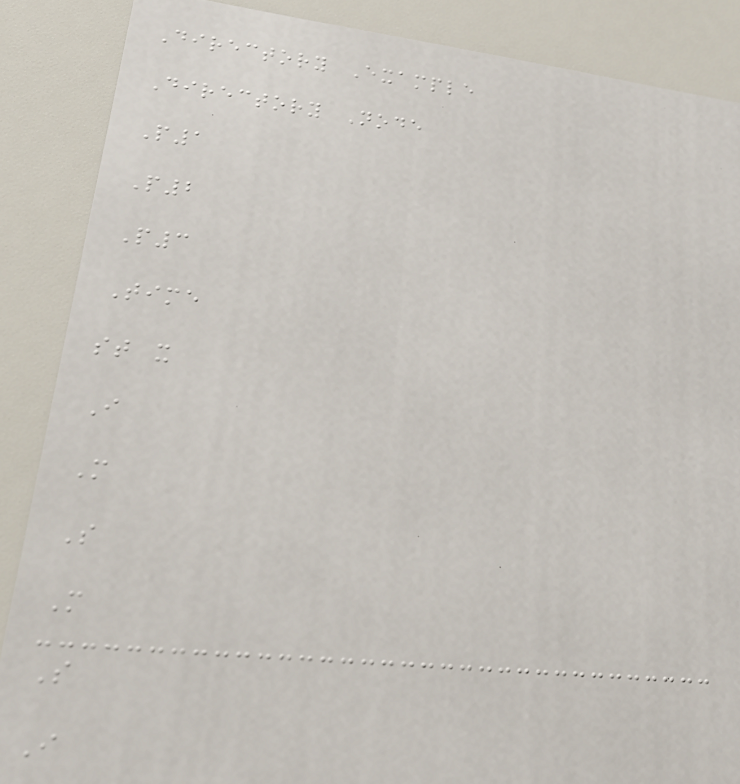Directory Example
Directory Node
P1
P2
P3
Time
st x
I
M
S
M
S
I
